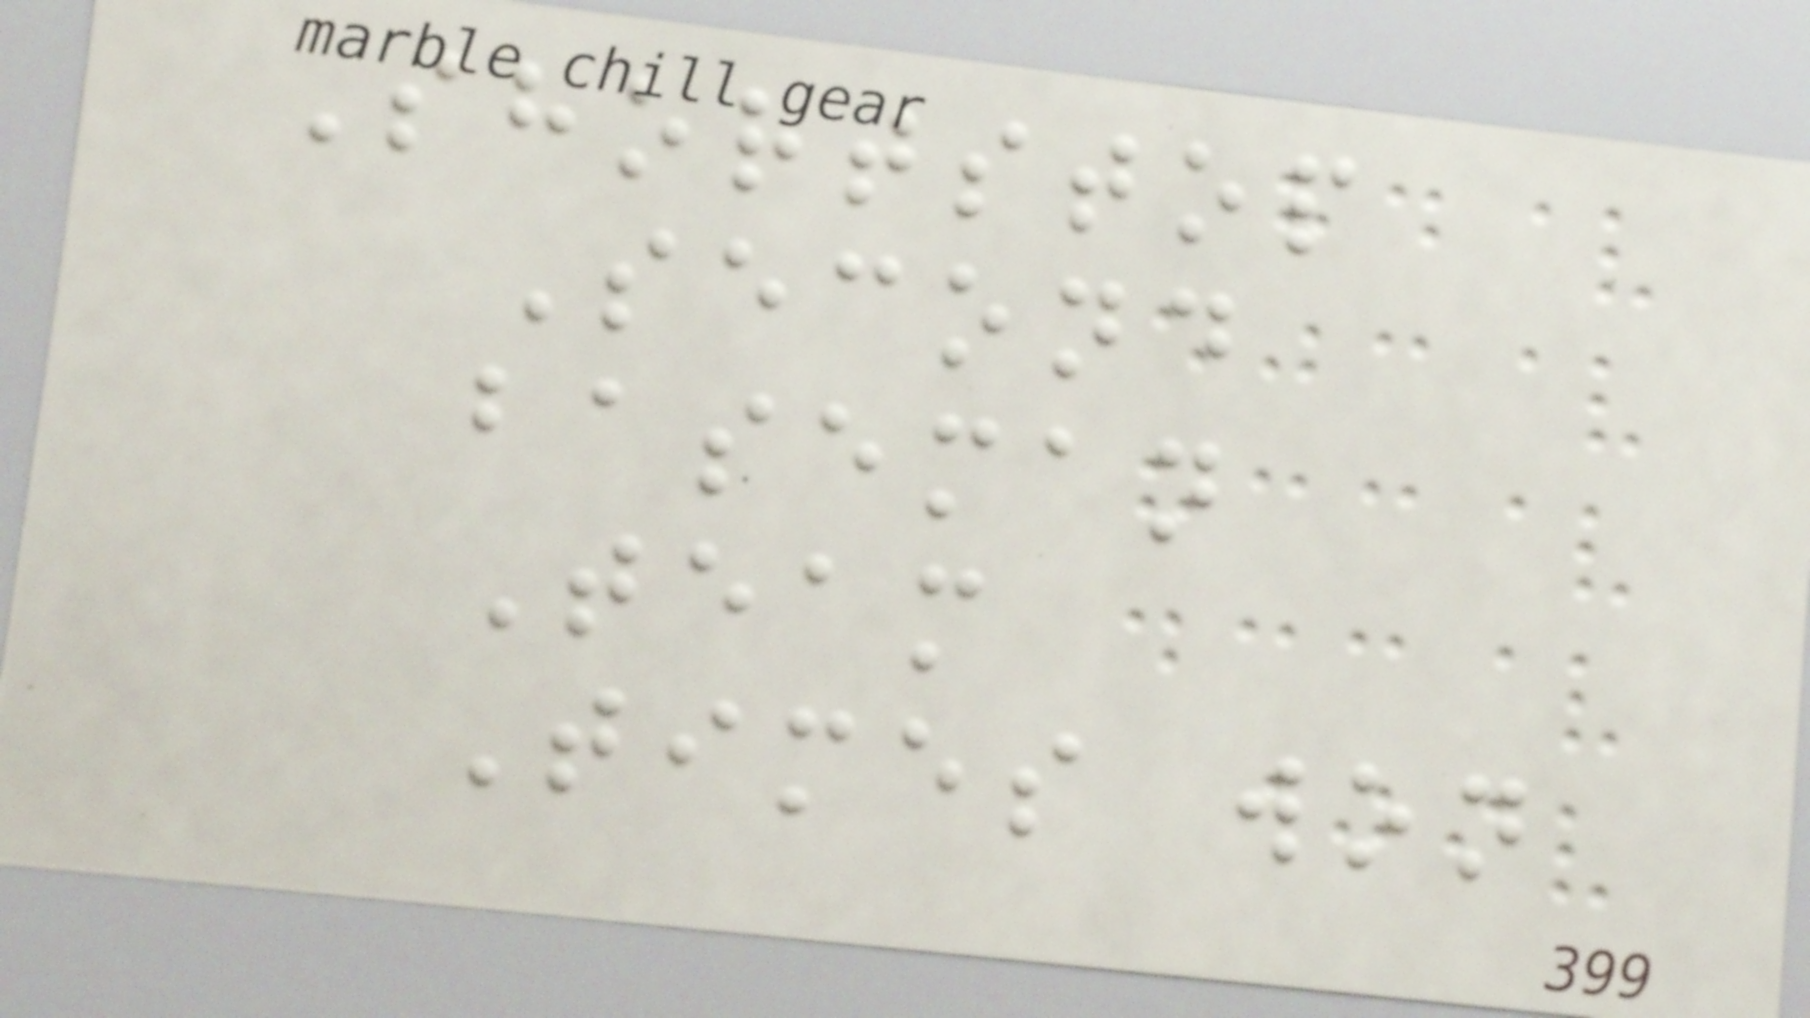Shortstop
Second
baseman
Team
Times won
